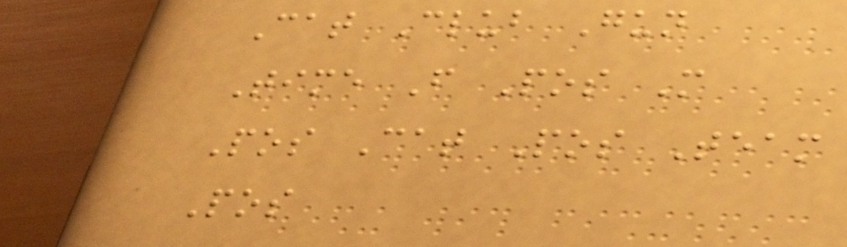Cat Club Gun
Time F Pos M
Pos Cat Pos Team
Pos
